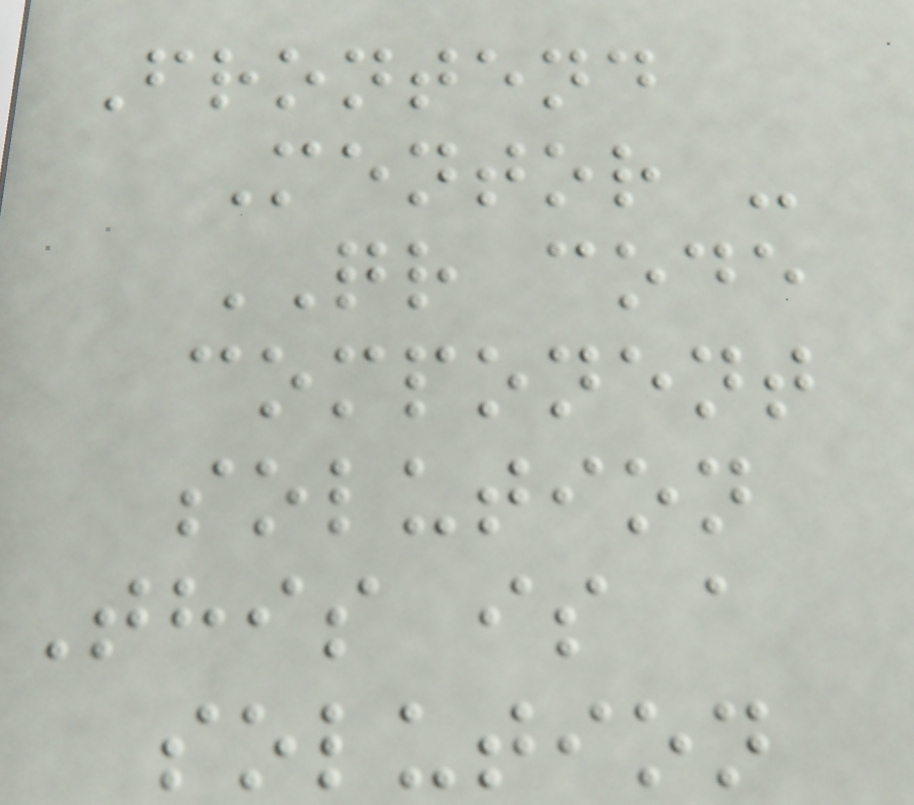Frontend
Mentor -
QR code
component
solution
This is a
solution
